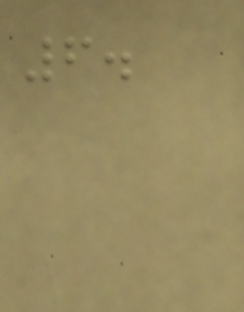6.
